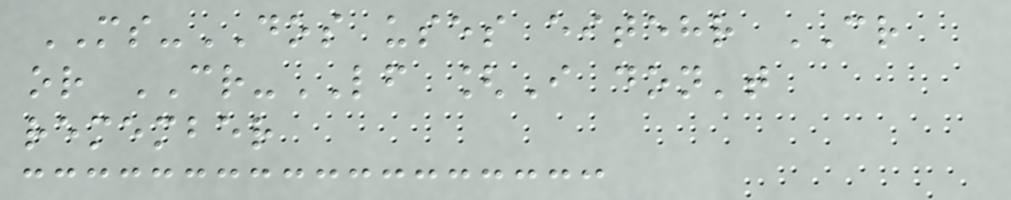MS-DOS uses eitehr CR
or CR-LF [I don't
remember
